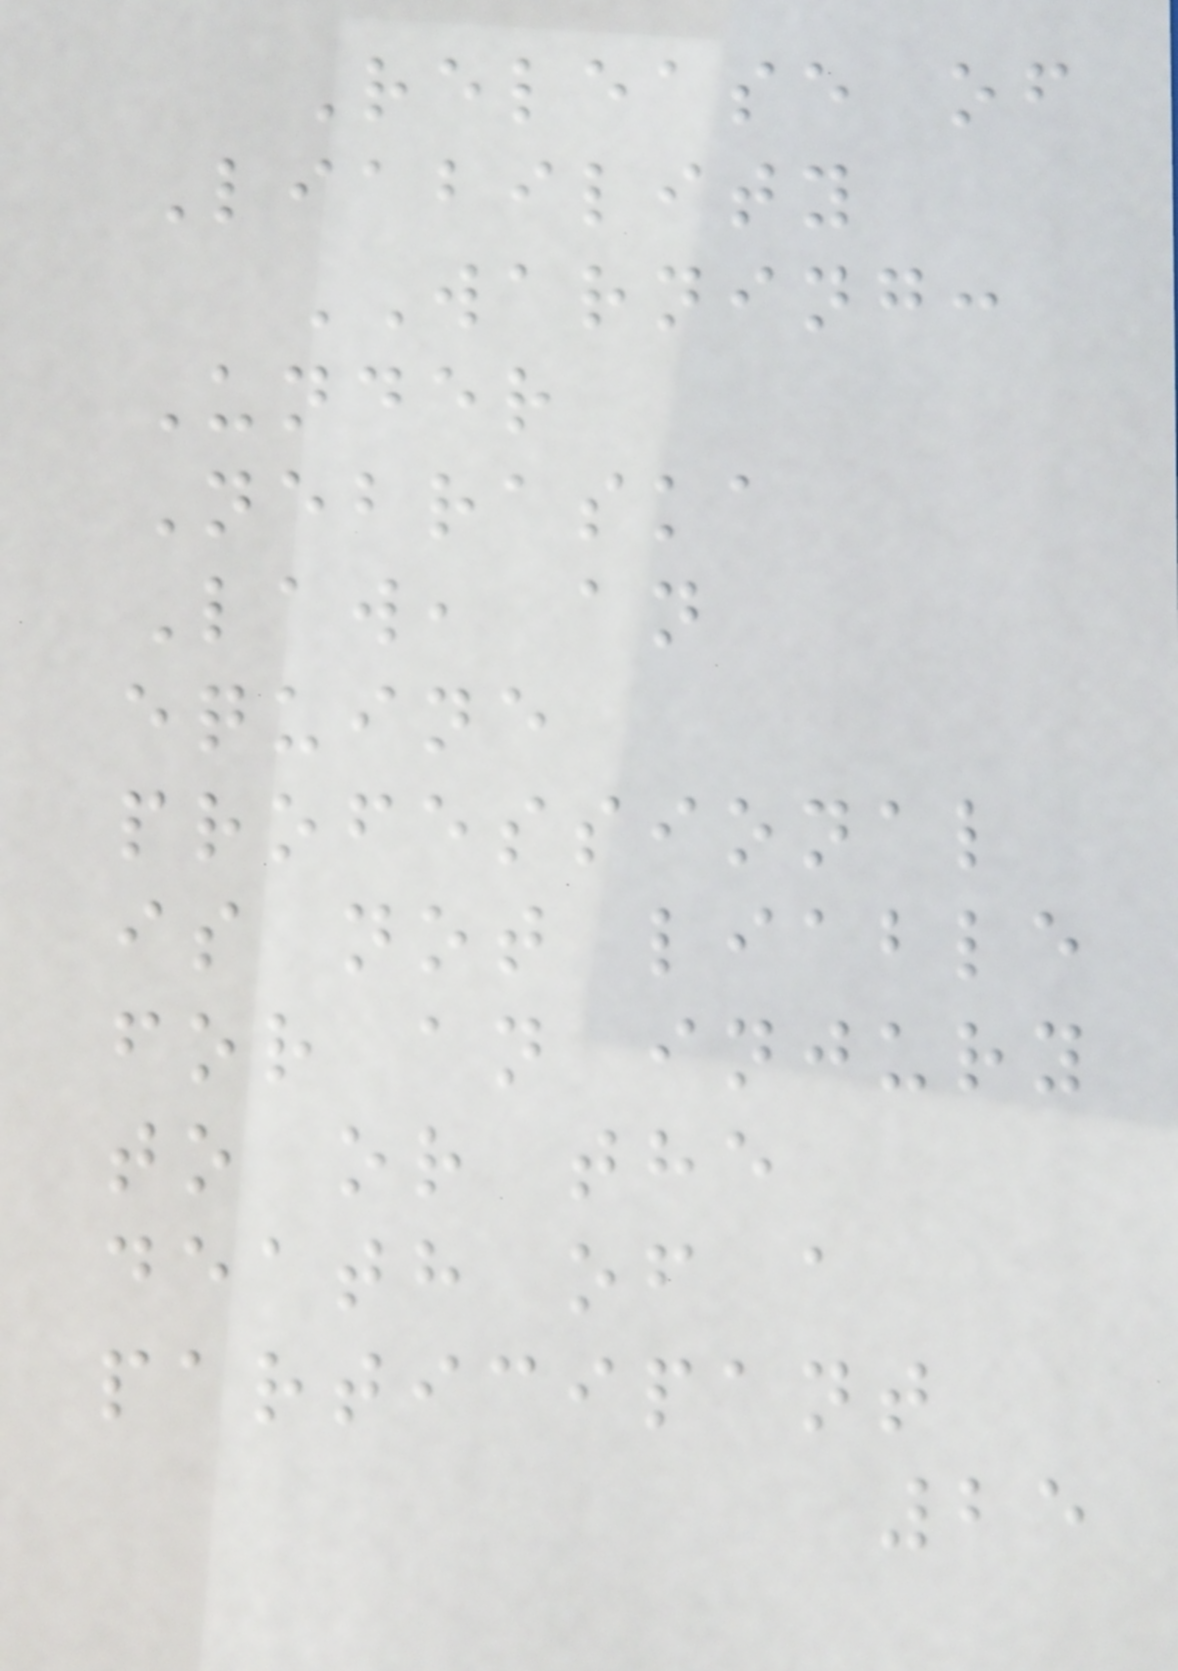Release of
Liability
WARNING:
Under
Nebraska
Law, an
equine
professional
is not liable
for an injury
to or the
death of a
participant
25
